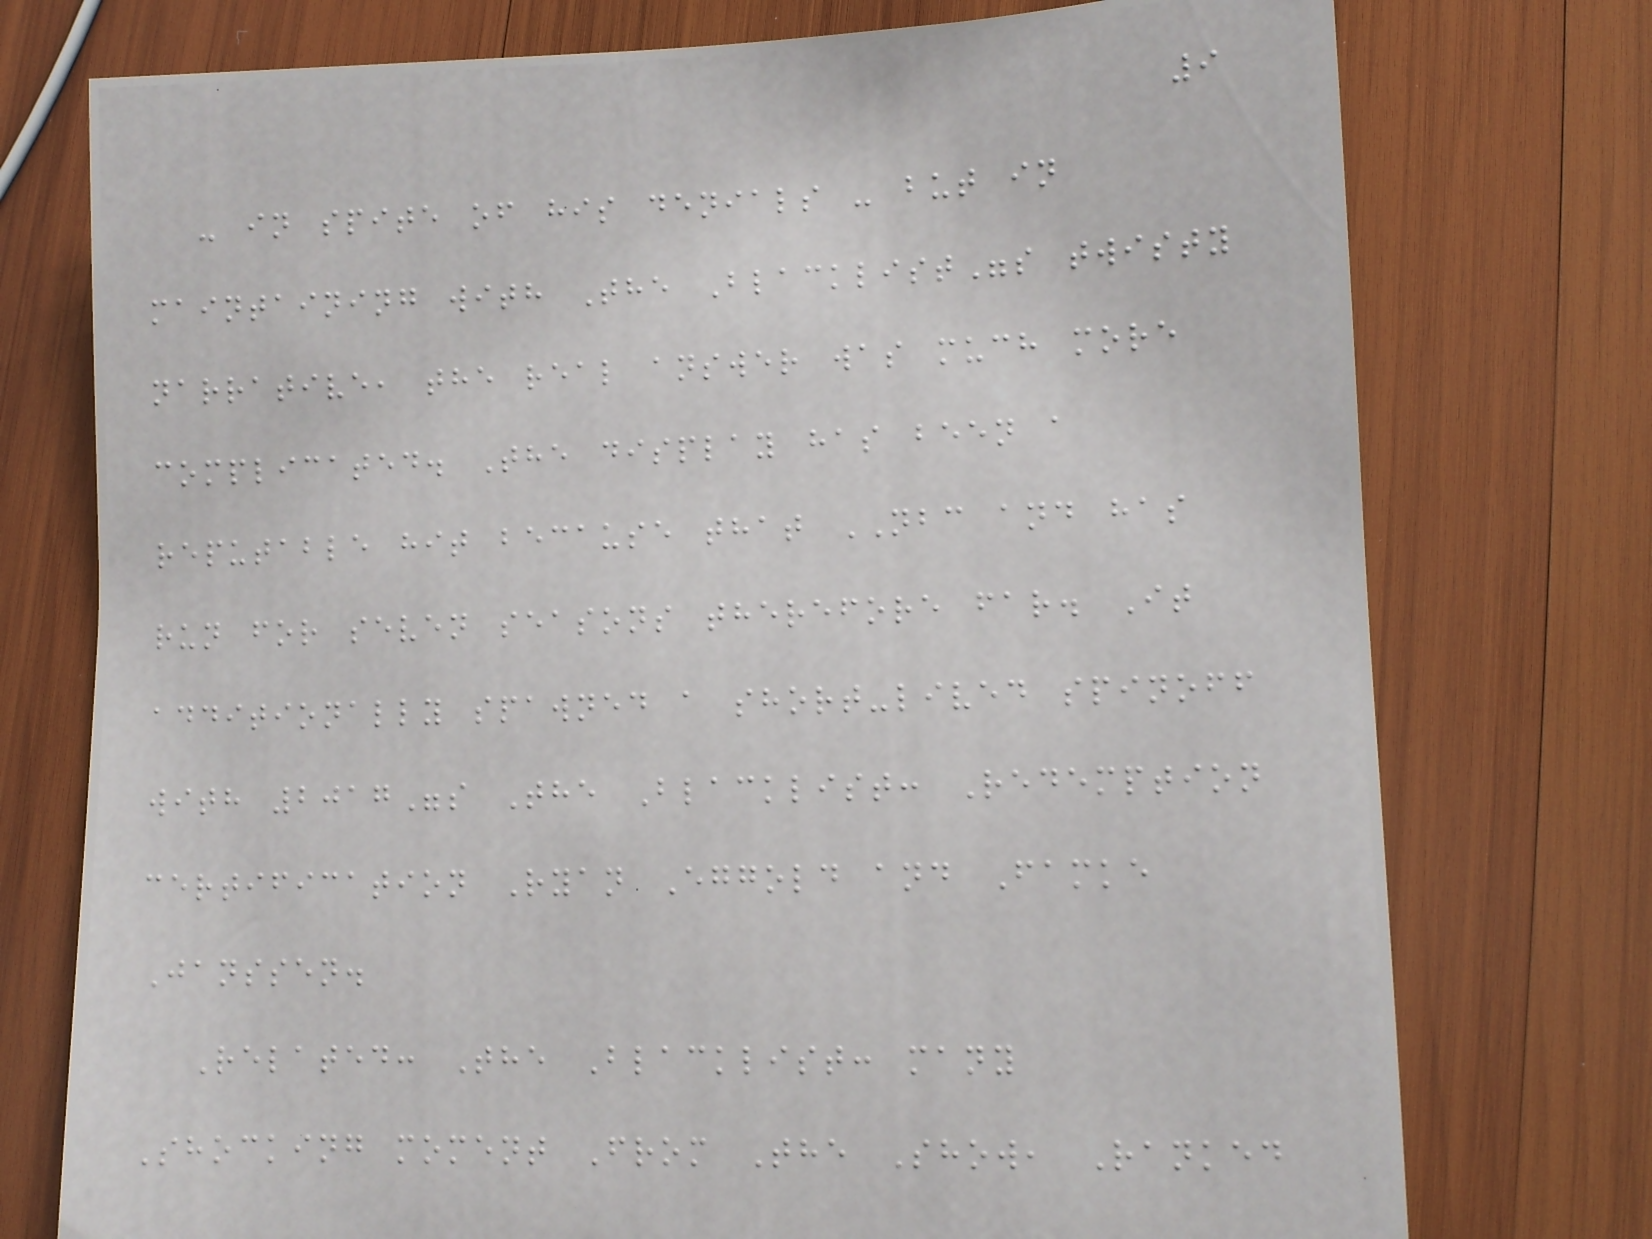9
- in spite of his denials - but in
maintaining with The Blacklist"s twisty
narrative, the real answer was much more
complicated. The display has been a
reputable hit because that NBC and has
run for seven seasons therefore far. It
additionally spawned a short-lived spinoff
with 2017"s The Blacklist: Redemption
certification Ryan Eggold and Famke
Janssen.
Related: The Blacklist: many
Shocking moment From The Show, Ranked
